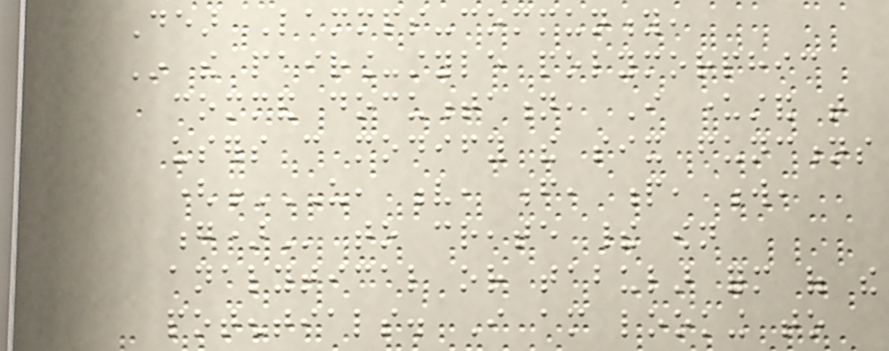Dear Lammps-community,
In the pair_style polymorphic
command documentation, I understand that
users can modify the six functions
(U, V, F, P, W,
G) to create their own
analytical or tabular form of the
potentials. I am looking to
